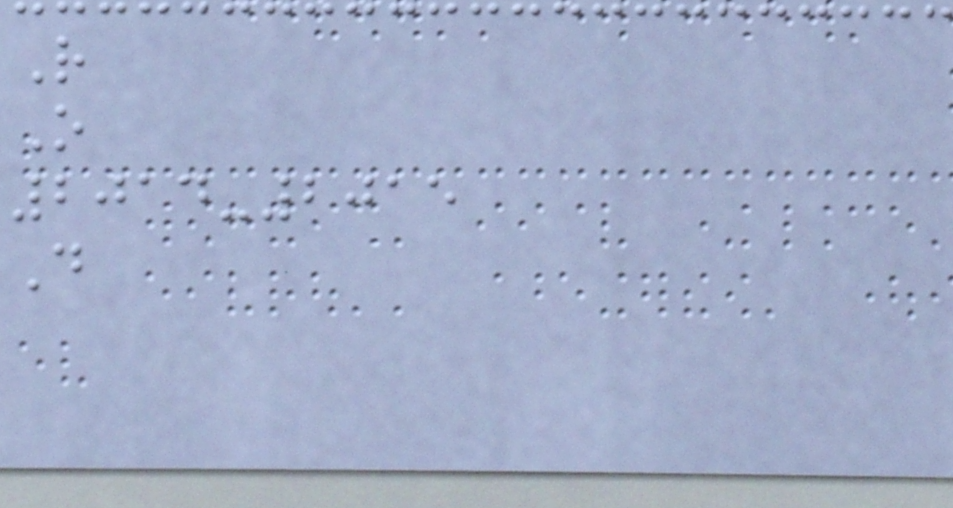R
O
2014-2015
D
